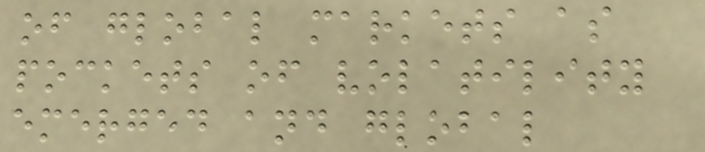of global markets as
pockets of volatility
emerged and global
